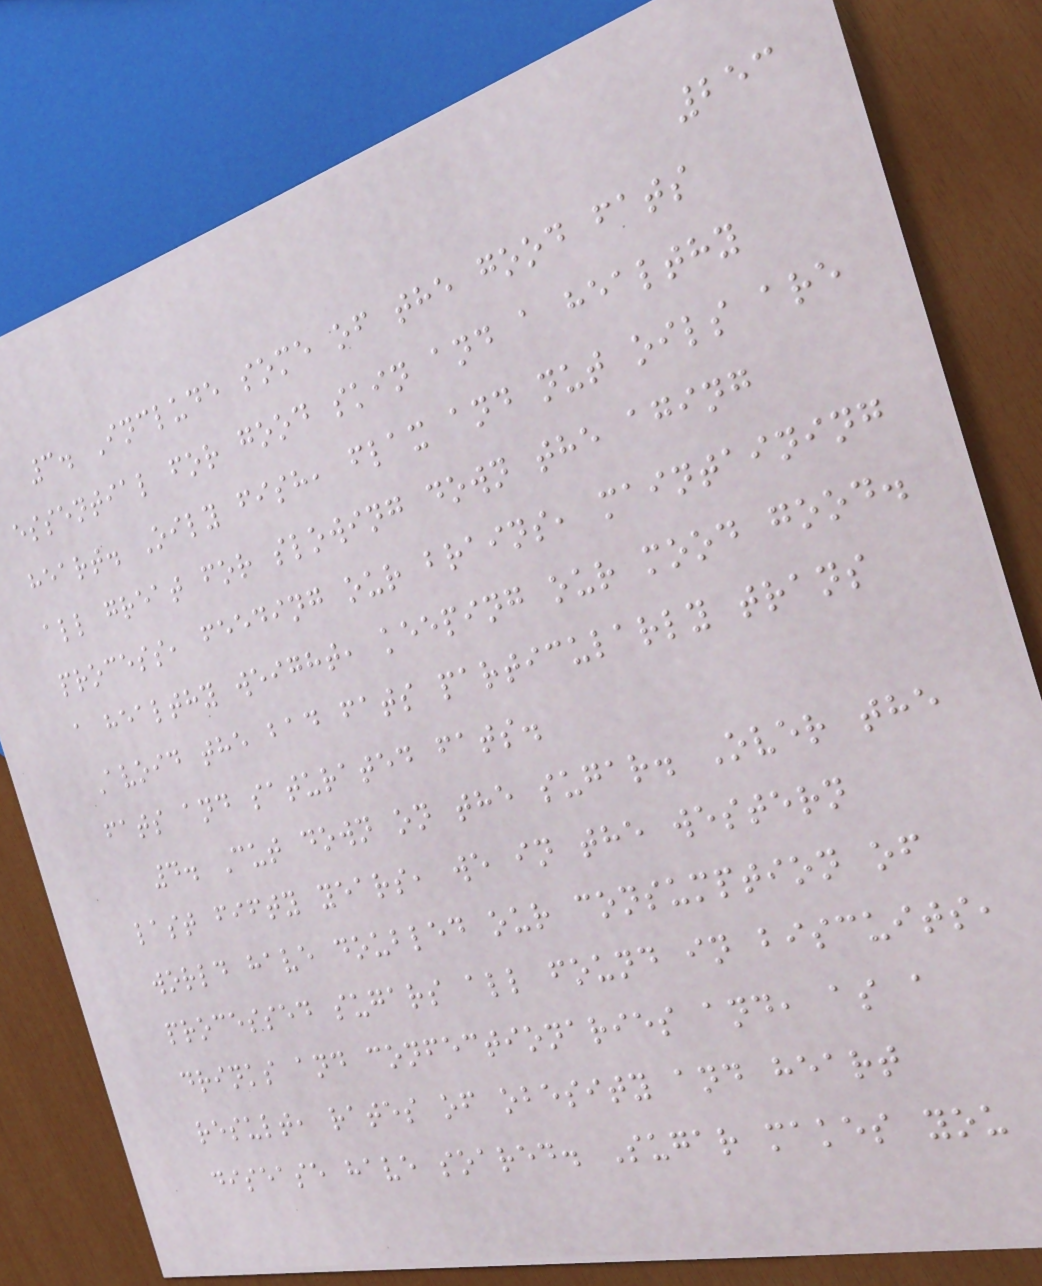253
3. Include some of the good fats
essential for good skin and a healthy
heart. Oily fish, flax and nut oils are
all great for slowing down the aging
process, feeding our brains, maintaining
a healthy weight, keeping our mood good.
Avoid the bad fats particularly trans
fats and saturated fats.
4. Cut down on the sugar. Over the
last fifty years, we in the western
world have doubled our consumption of
processed sugars all found in biscuits,
drinks and confectionaries and, as a
result, rates of obesity and heart
disease have soared. Sugar makes you
